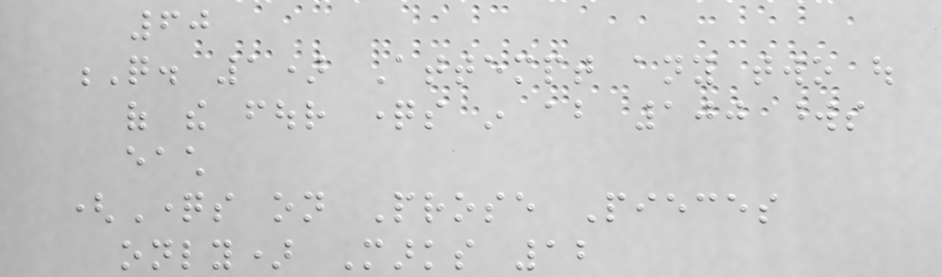60
Q. 1) Attempt any two out
of the four questions in about 100 words
each
(Questions on Prose Pieces
only) Marks 12
